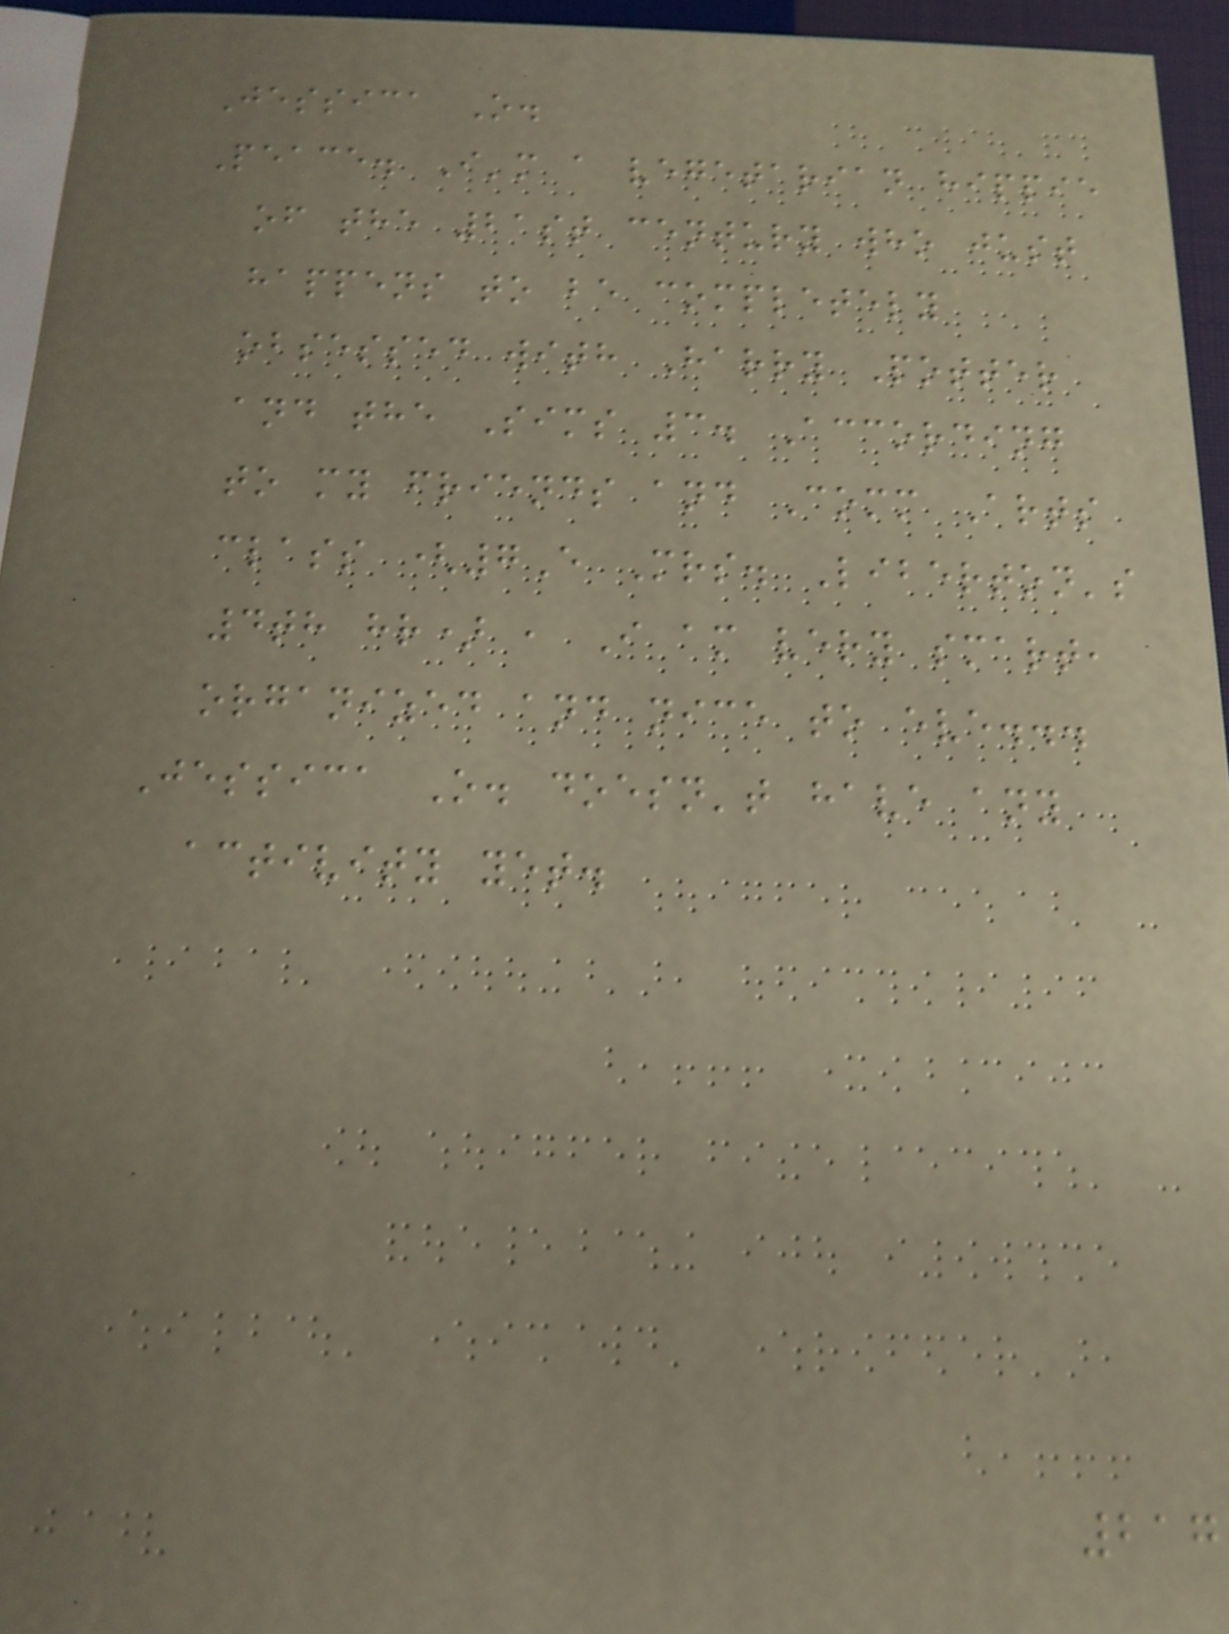Jessica O.
Peace. I'm a vegetarian hippie
of the 21st century who just
happens to be completely
obsessed with Harry Potter
and the Sims 3. According
to my friends and Comm Arts
class (7E Mrs. Liberton's
4th hr) , I am very smart,
organized and nice to eve...
Jessica O. doesn't have any
activity yet.
217
